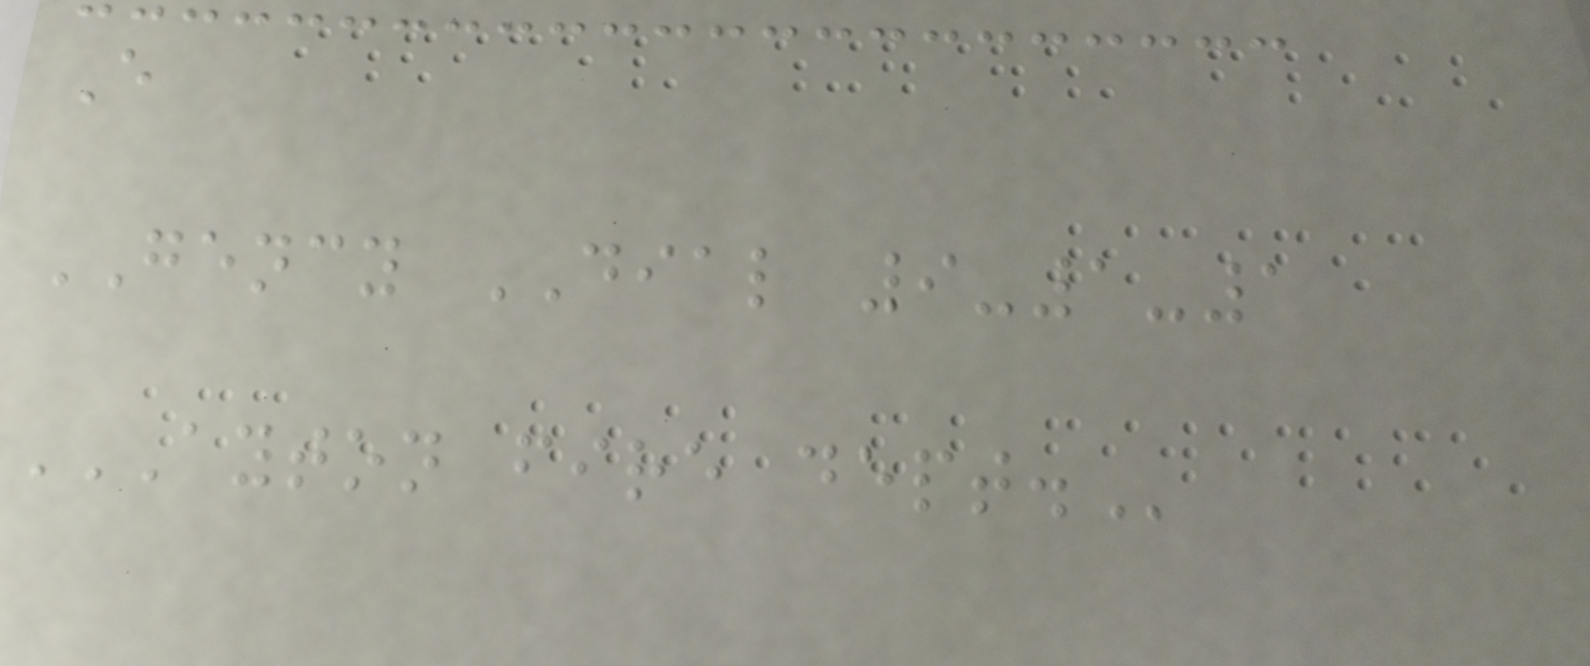E
GENCY DIAL 9-1-1
AYTON FIRE DEPT.
